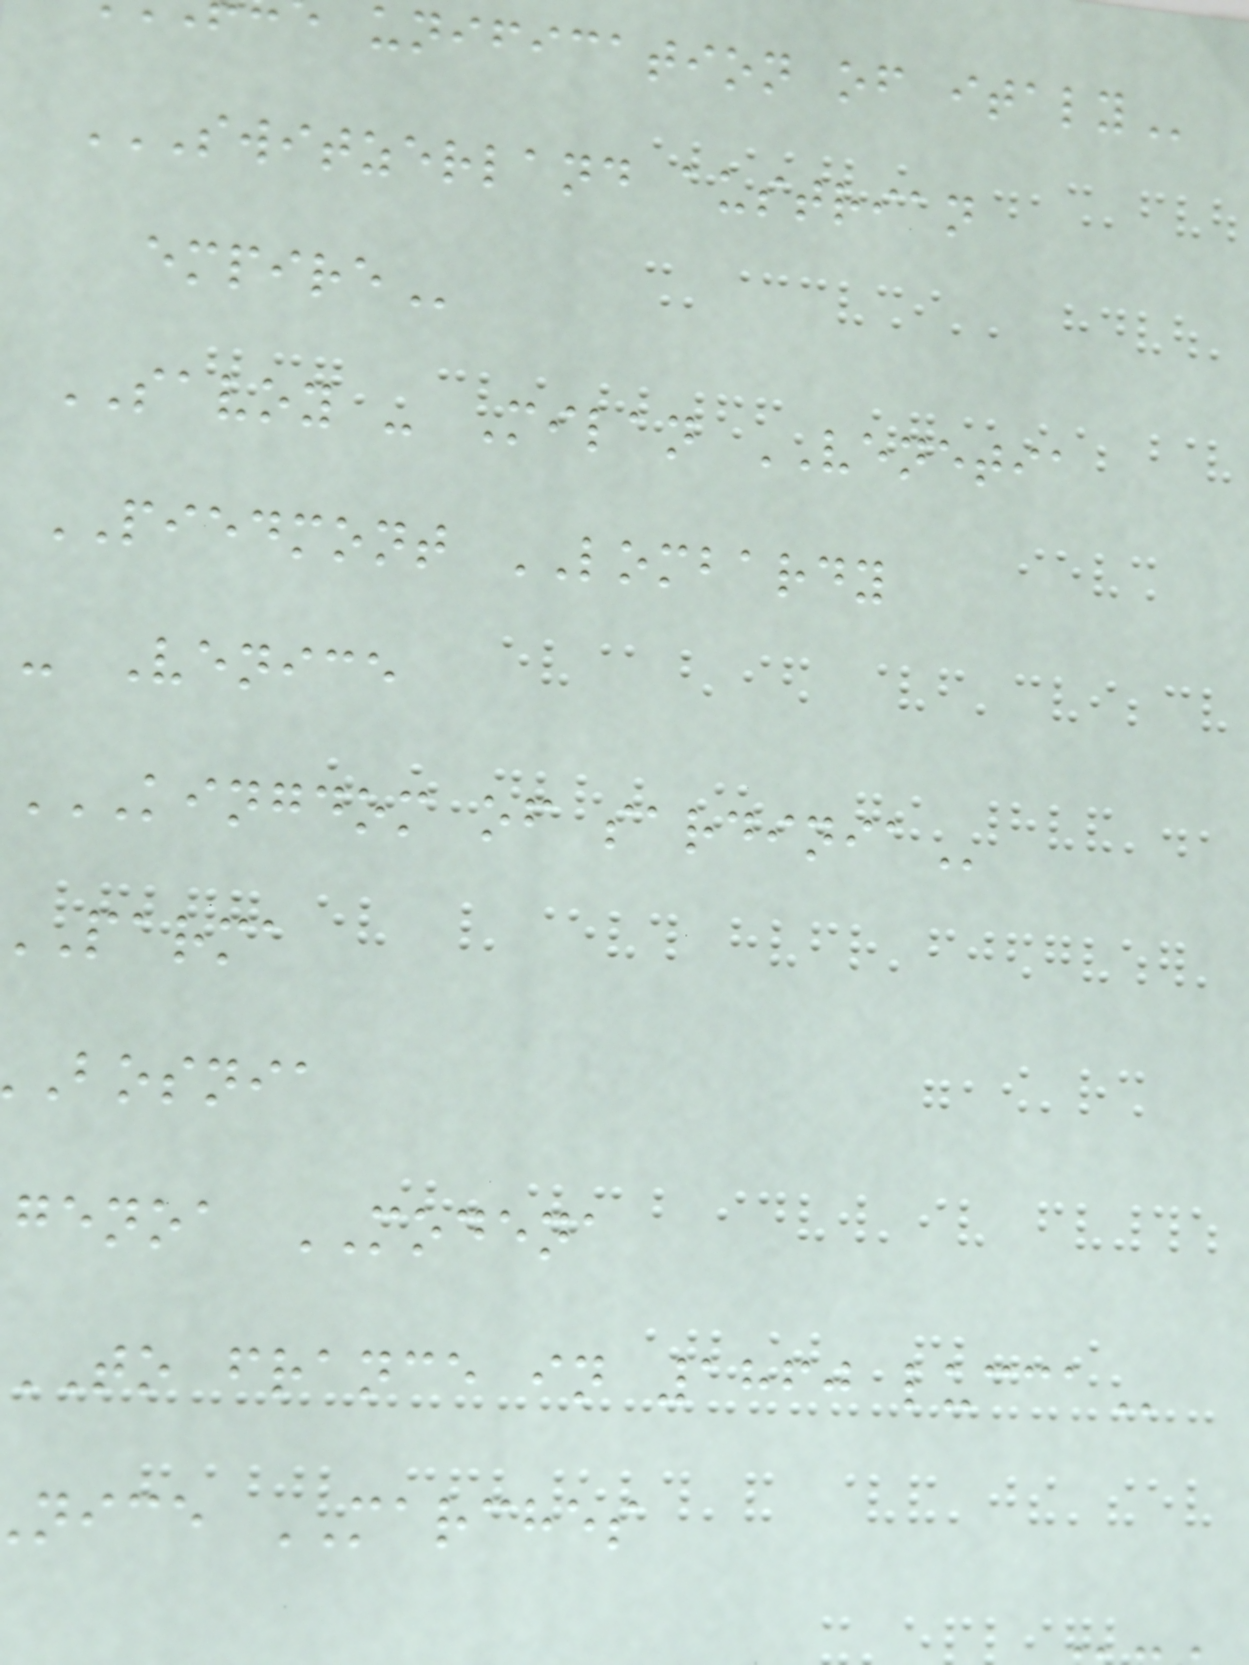unification of
SWITZERLAND AUSTRIAN
SAVOY - Milan VENETIA
PIEDMONT LOMBARDY
- Venice
KINGDOM OF SARDINIA
parma
bosnia
genoa MODENA
to france in 1860
nice MARCHES
